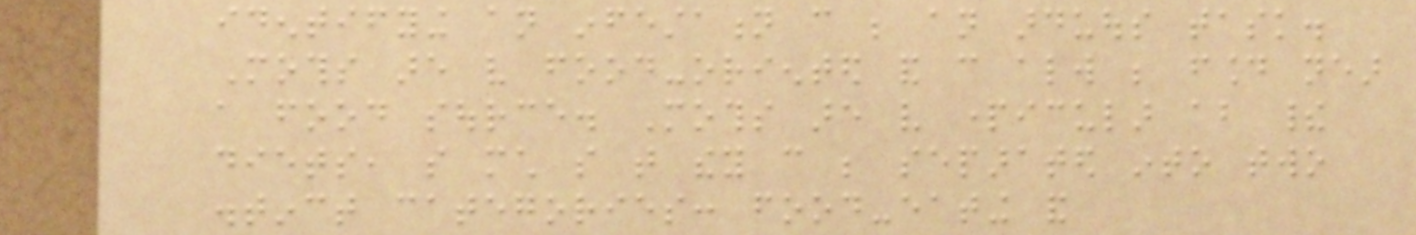identifying an infestation can be an arduous task.
Moths are very food-oriented and can always be found near
a food source. Moths are very particular about their
diets, so much so that they can be separated into two
distinct categories: food-eating and
